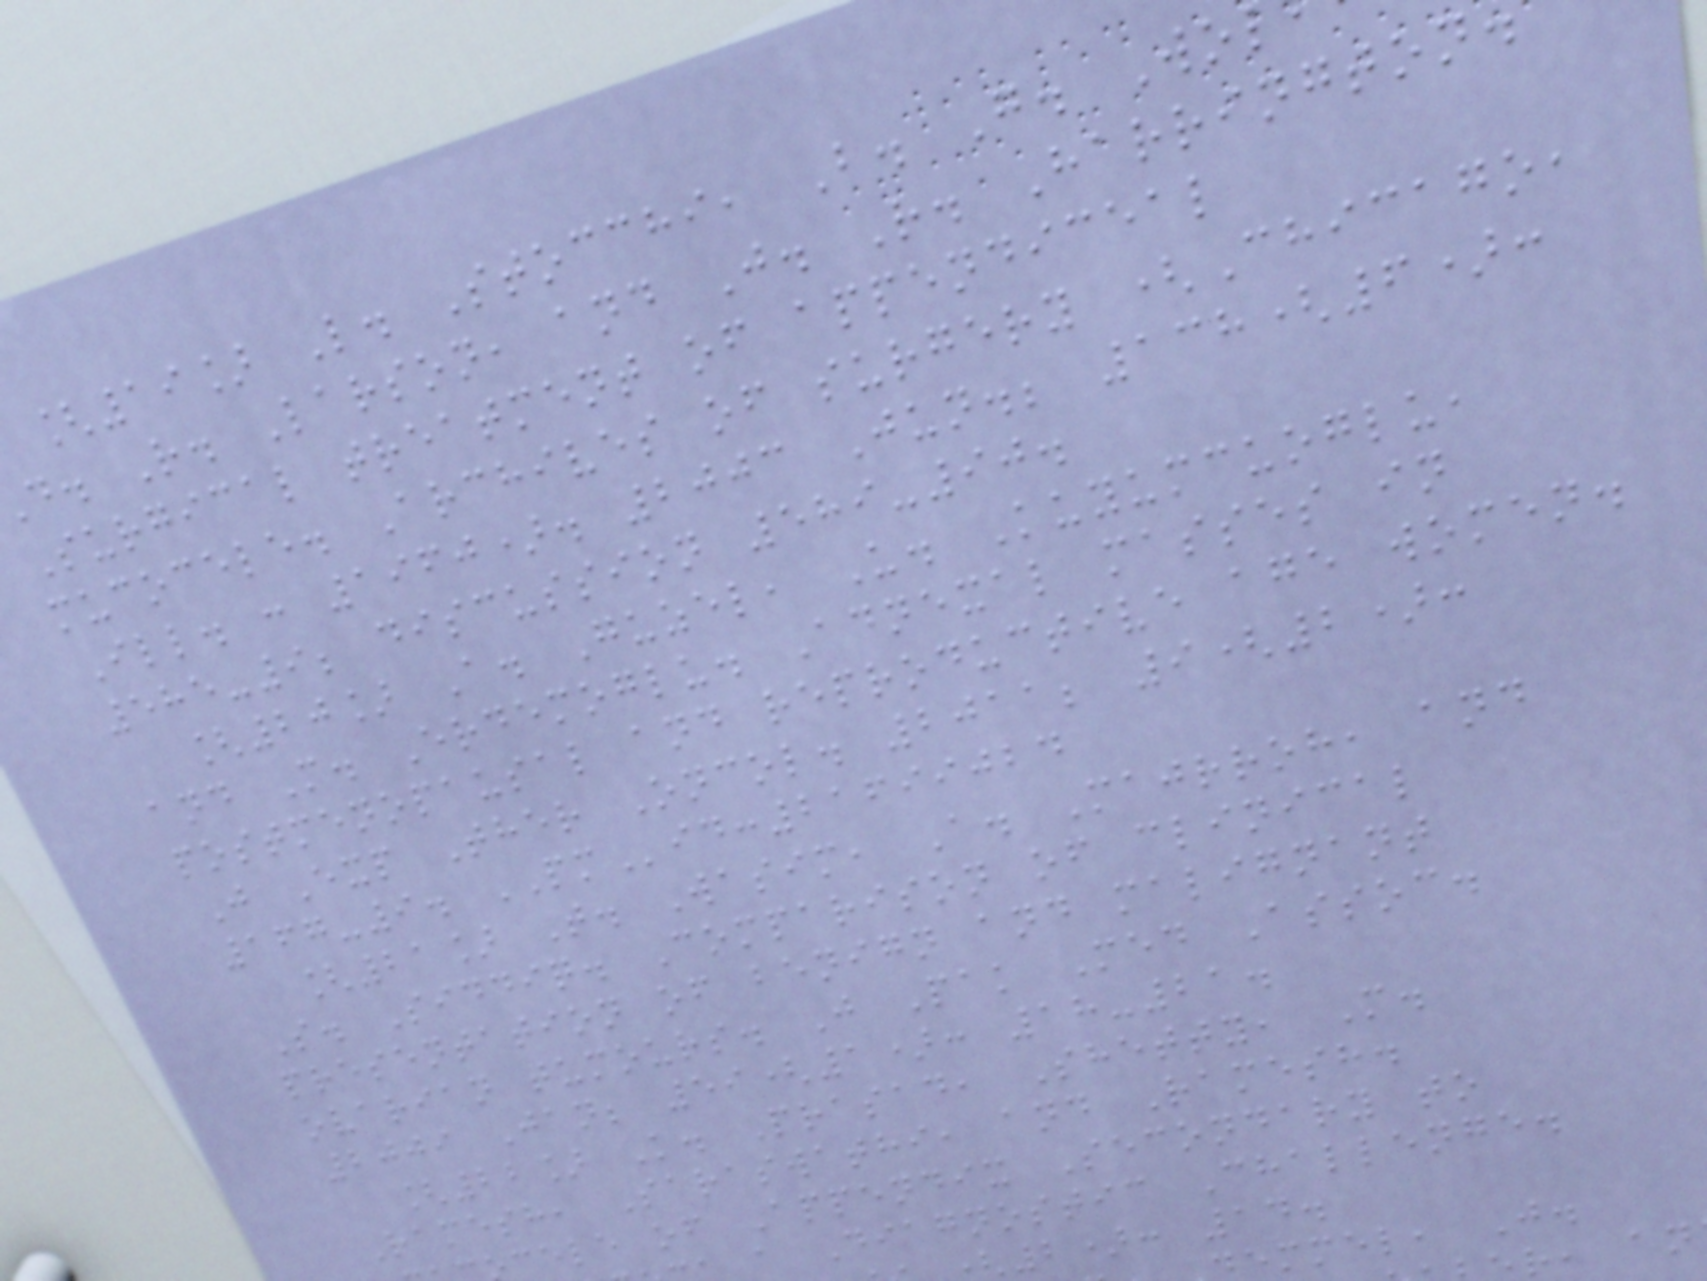[19] L. Stocchi, B. G. Wo
d. R. Larson, and J. R. Harrington
Surgical treatment of appendiceal
mucocele. Archives of surgery (Chicago,
Ill. : 1960). 2003 Jun.; 138(6):
585-9; discussion 589-90.
[20] A. Guzel, U. Kuyumcuoglu,
and M. Erdemoglu. Adnexal masses in
postmenopausal and reproductive age women.
J Exp Ther Oncol. 2011; 9(2):
167-9. PMid:21699024
[21] T. Wasim, A. Majrroh, and
S. Siddiq. Comparison of clinical
presentation of benign and malignant
ovarian tumours. J Pak Med Assoc.
2009 Jan; 59(1): 18-21.
[22] K. Prasad, Shetty, M.
Ramesh, Saraswathi, and Ramesh.
cele of Appendix Secondary to
a Diagnostic Challenge.
2): 14.
emmel, J.
